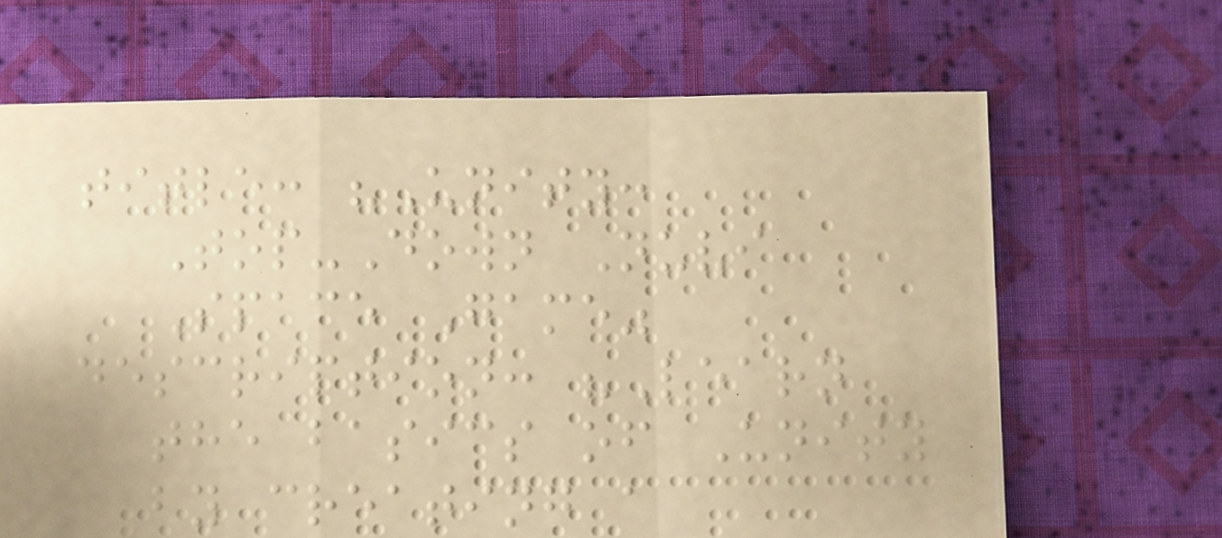title: "Unity:
Top-Down Nuvi
Space Game"
description: "Learn
the basics of Unity
by creating a
